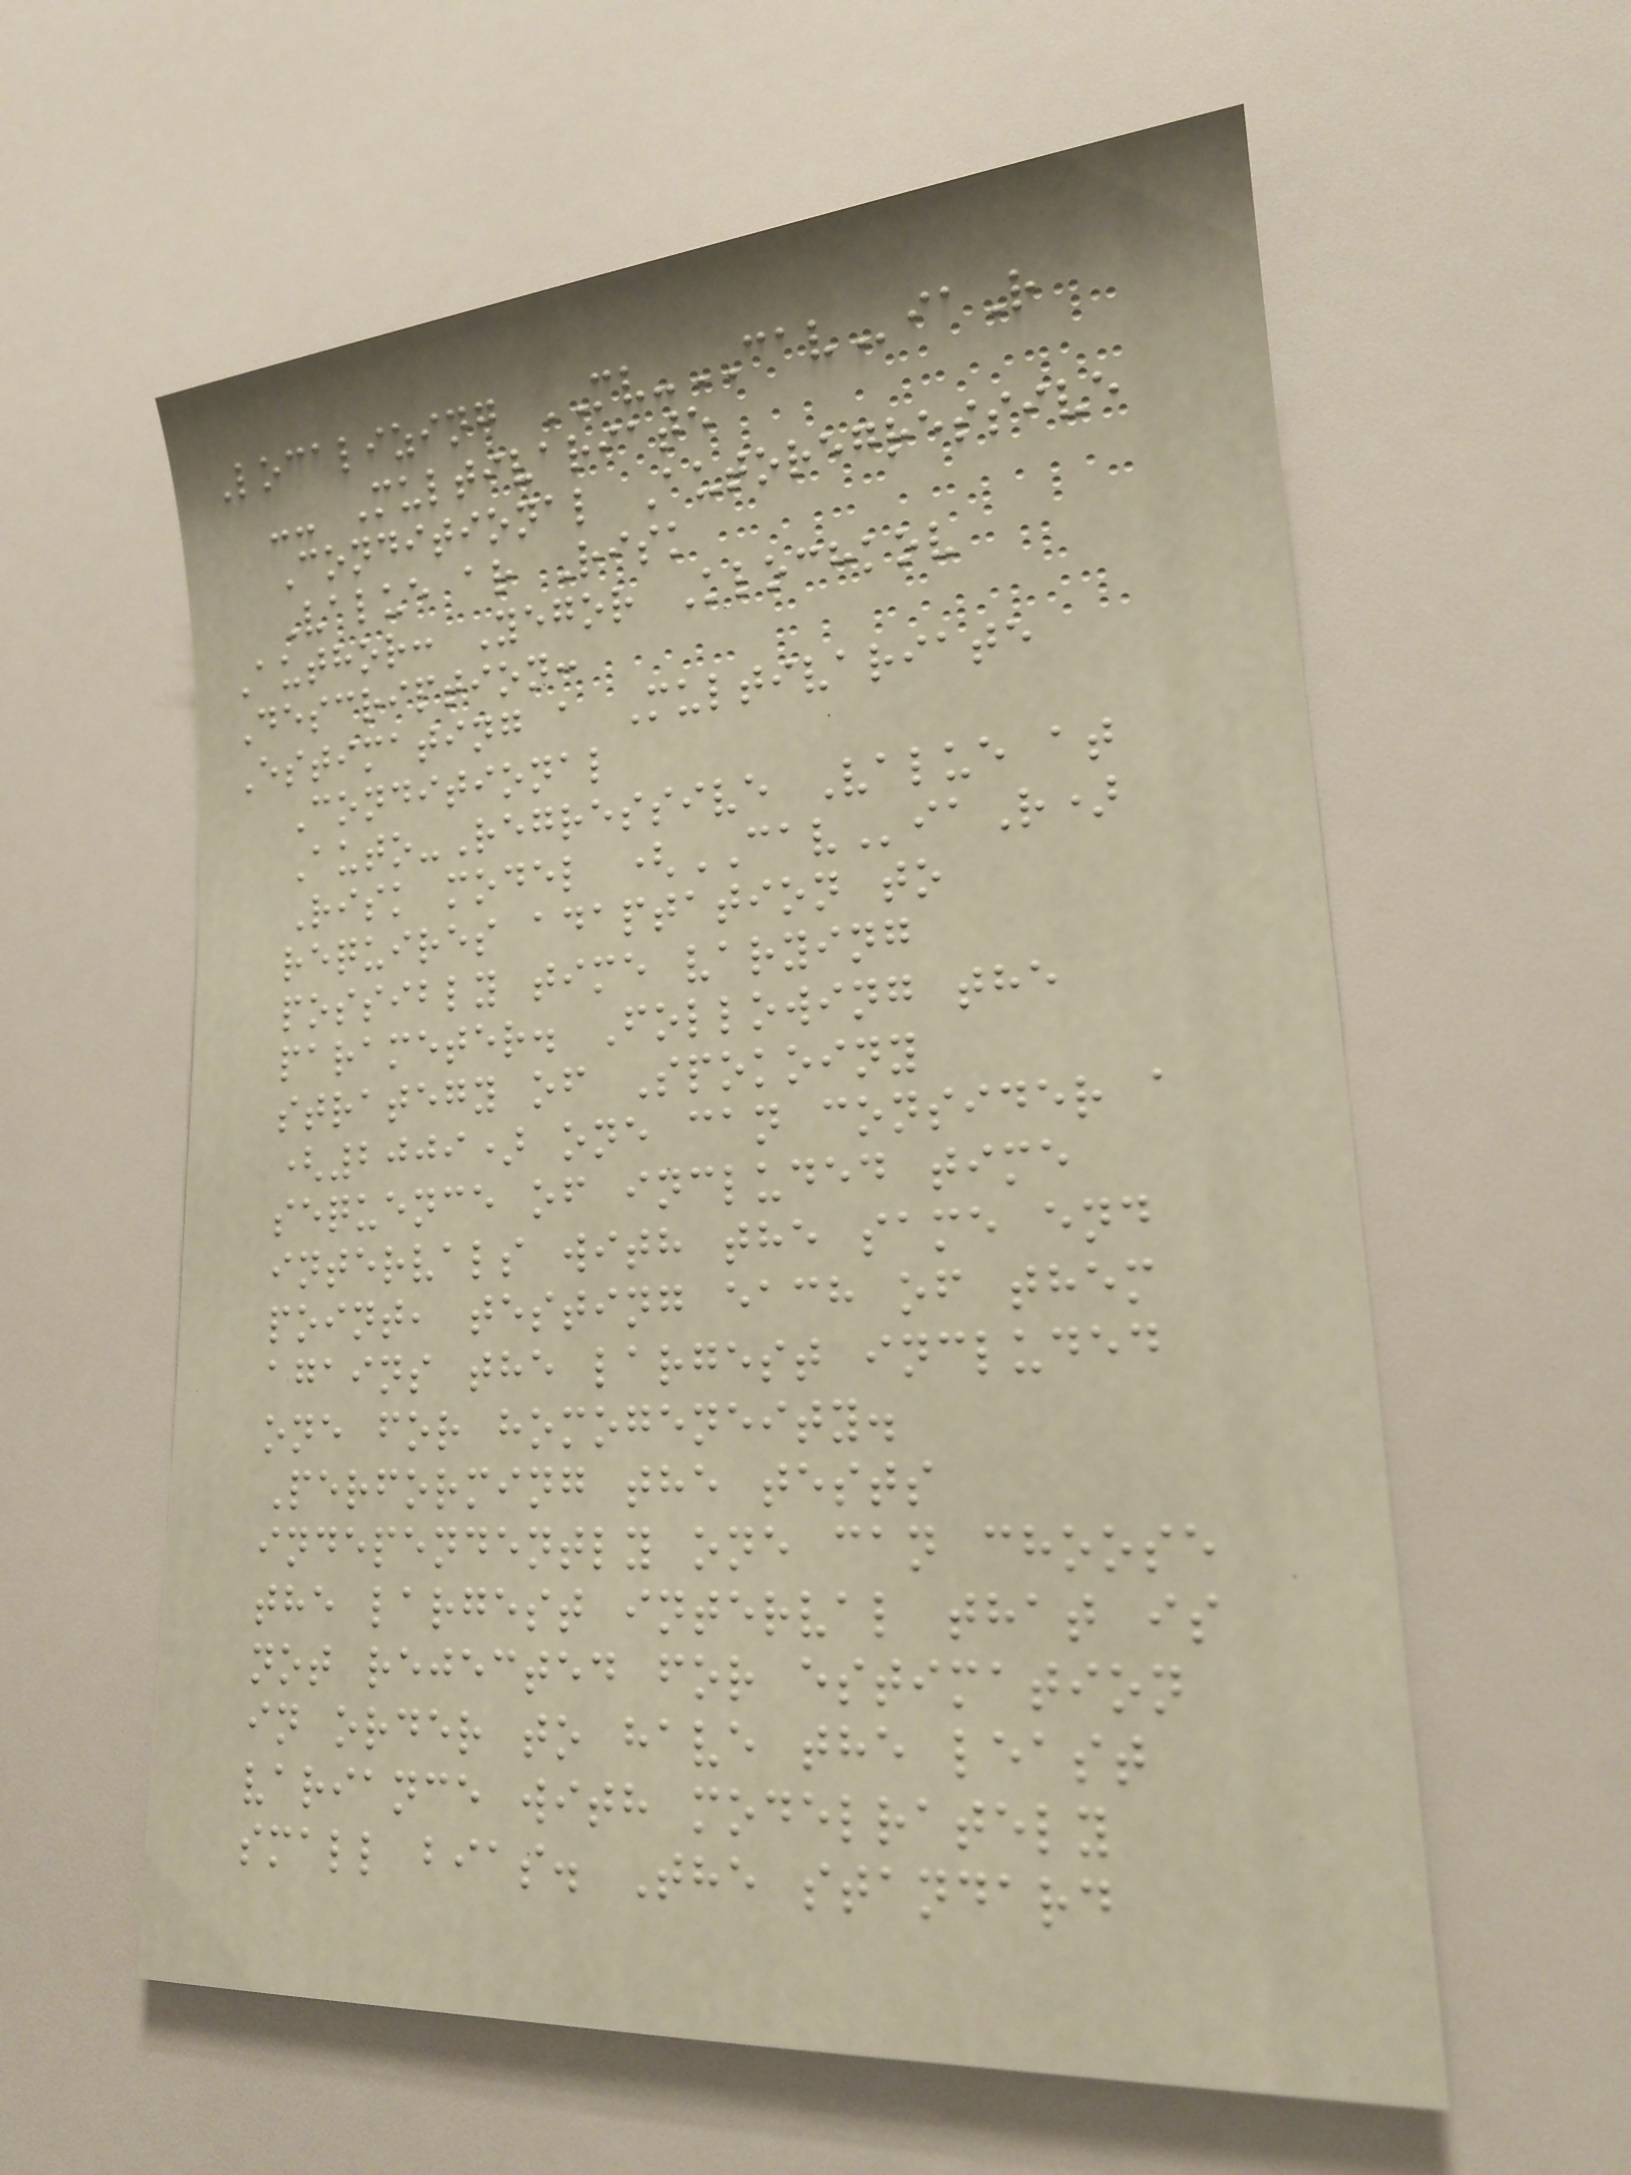Localizing MV-CAViaR
-- Multivariate
Conditional Autoregressive
Value ar Risk
Author: Yegor Klochkov
Description:
Estimating a Multivariate
Conditional
Auto-Regressive Value at
Risk model (CAViaR)
requires adaptation to
possibly time varying
parameter. Following the
strategy of Spokoiny
(2009) one can consider a
sequence of included time
intervals with the same end
point, testing each of them
agains the largest included
one for homogeneity.
Performing the tests
independently one can choose
the largest interval that is
not rejected for estimation
in order to have the least
variance with modelrately
small bias. The standard
